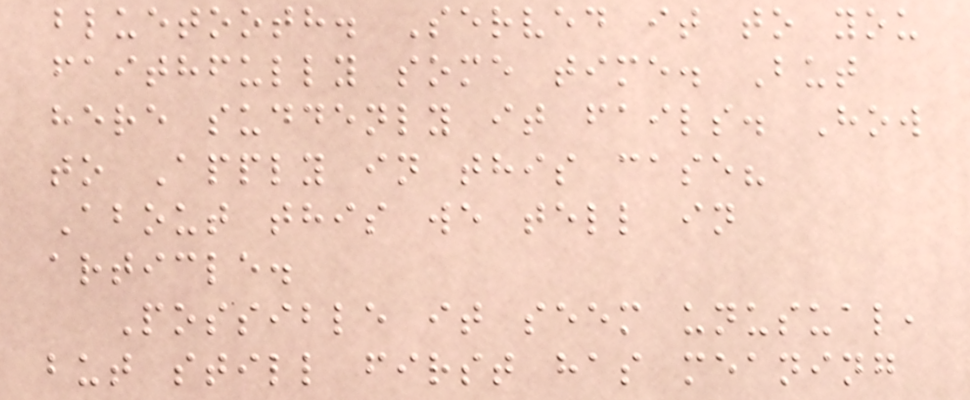bluetooth. Served it to you
faithfully some time. But
here suddenly it fails. How
to Apply in this case?
About this we tell in
article.
Possible it seem unusual,
but still first has meaning
